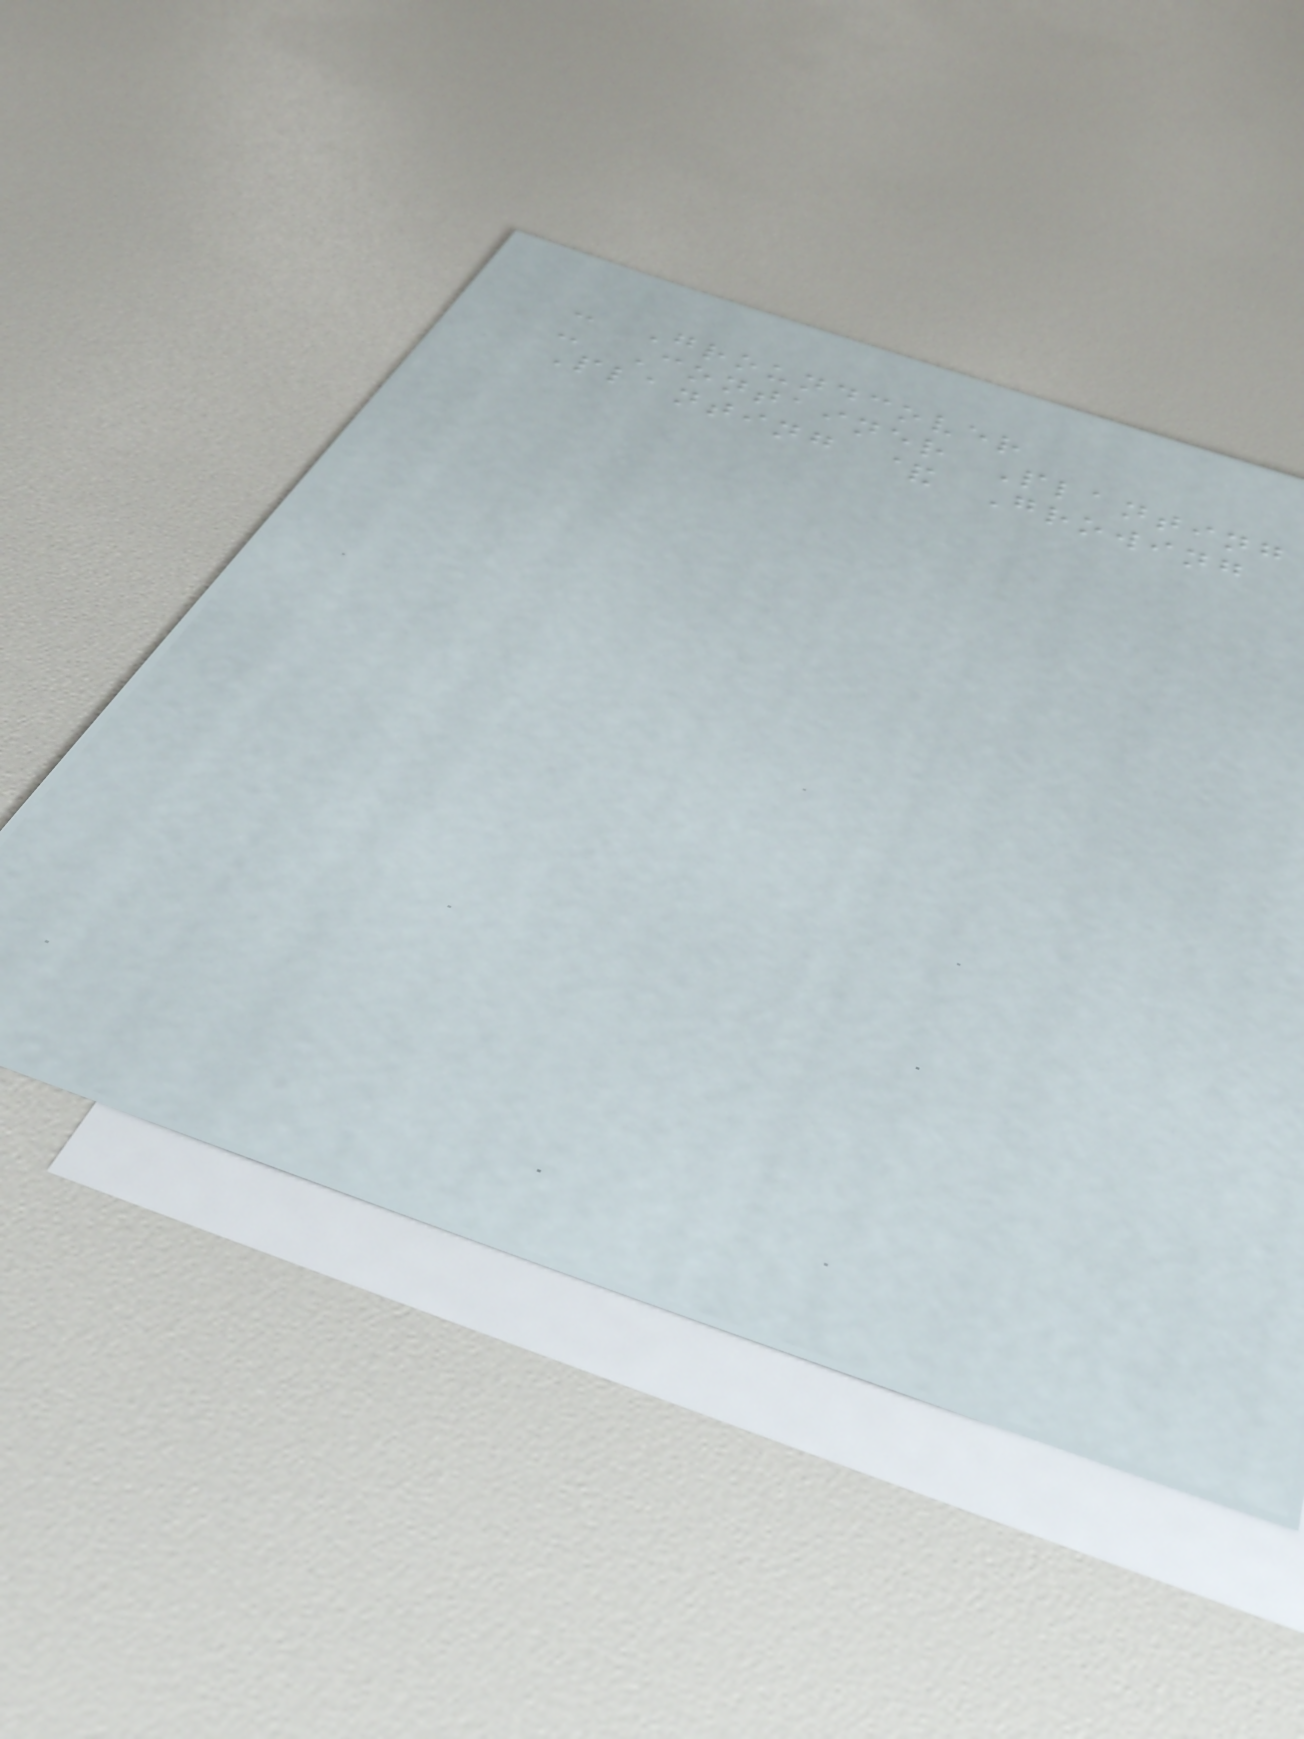- Groundcover
- Container Planting
Planting & Growing
